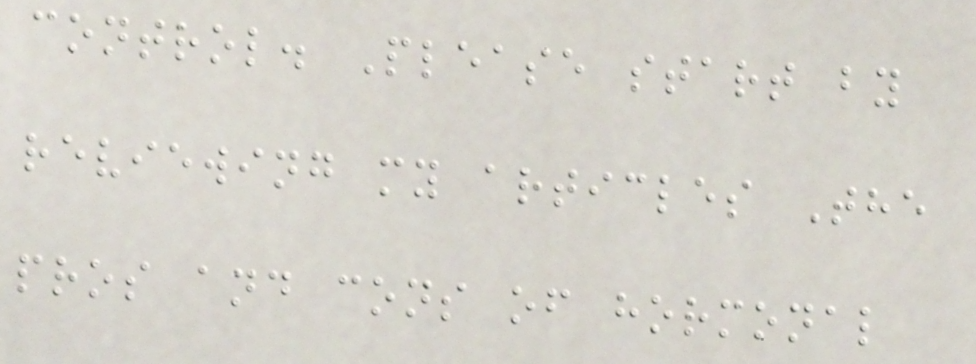control. Please start by
reviewing my articles The
pros and cons of hormonal
